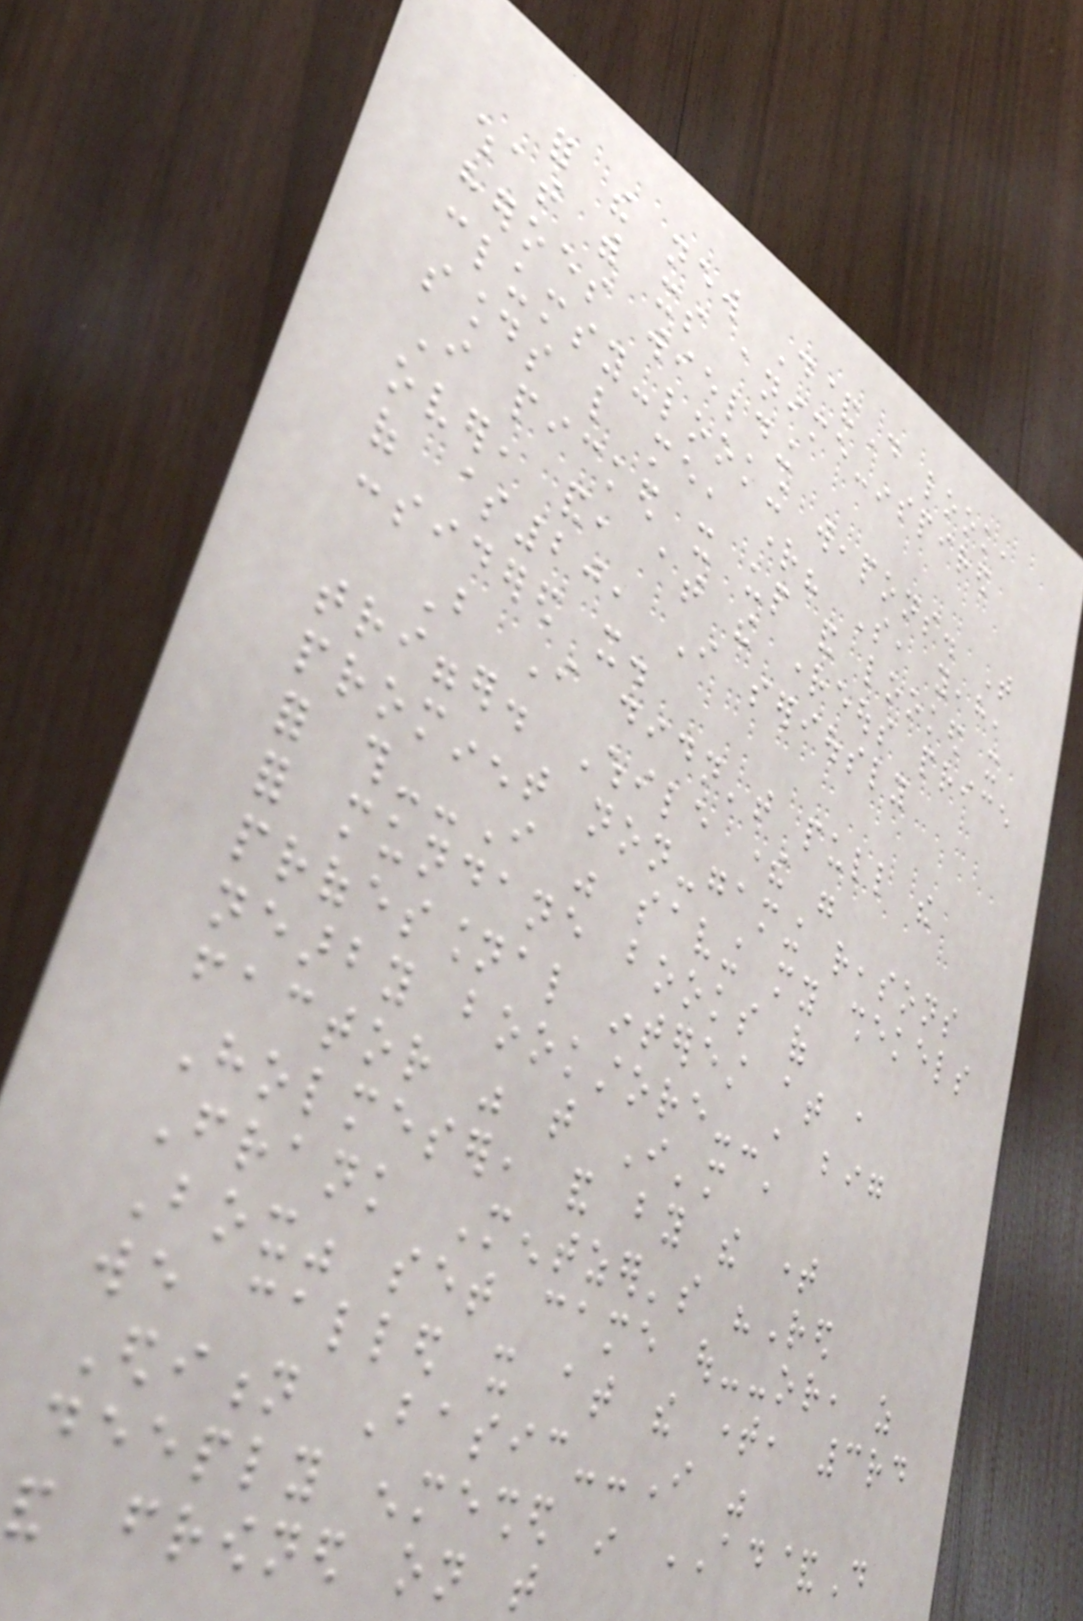for the new D&D look,
what with its anime-inspired
heroes wielding
clumsy-looking weapons. That
sounds like me, right? So, yeah,
I picked it up and looked it
over, and, at the righteous price
of $20, I seriously
considered it.
But I didn't pull the
trigger. While there were
prominent non-gaming reasons
for this--I was saving my shekels
for mundane books of
professional interest at a
nearby bookstore--a big
factor was that I'm a
Holmeser, and by the time
Frank Mentzer's "Red
Box" set came out--or, as
we called it at the time, 3rd
Edition Basic--I was
deeply enmeshed in AD&D
and frowned on that
